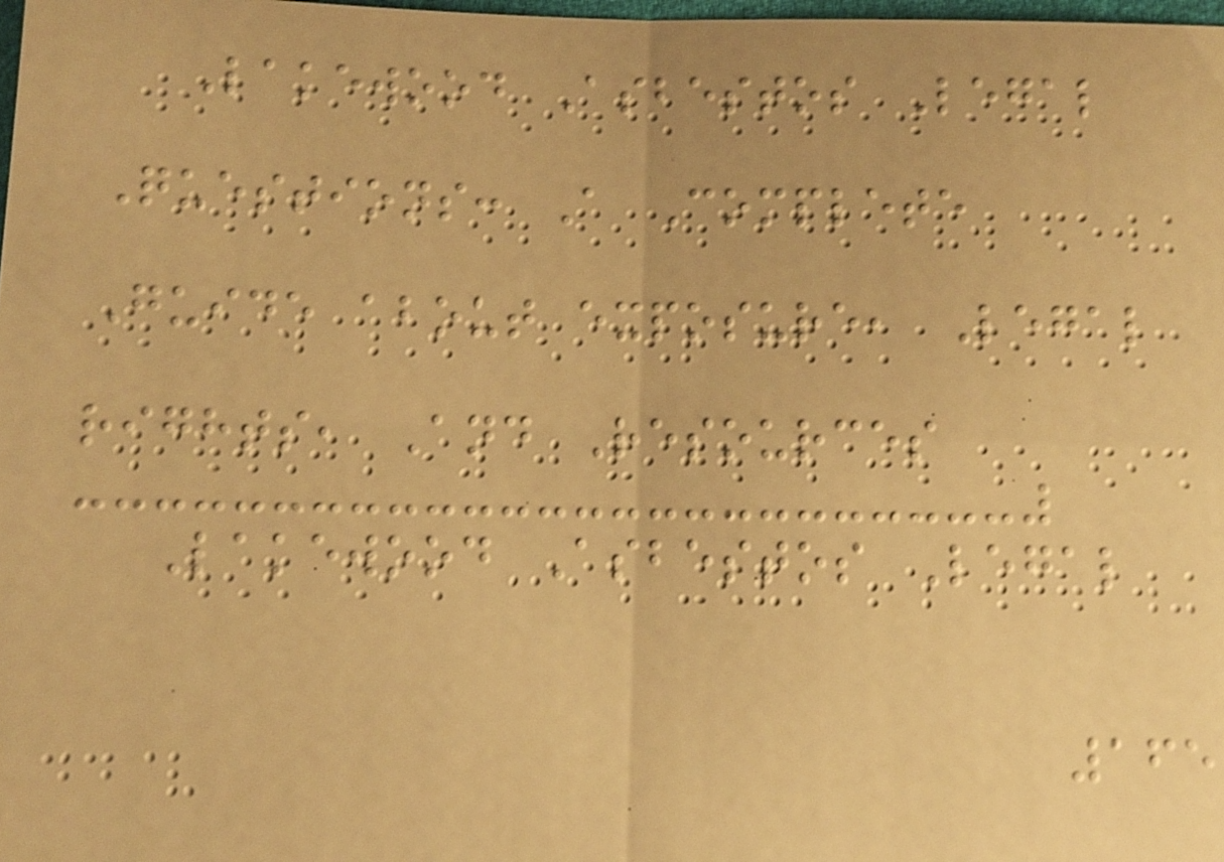Lakewood Asbestos Legal
Questions: A Complete
Guide about exposure, Legal
rights, And Resources
Lakewood Asbestos Legal
165
